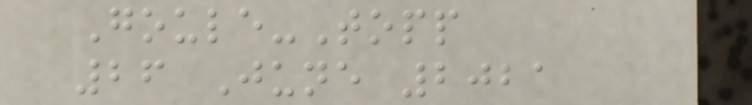Goule-Topp
26 June 2021
